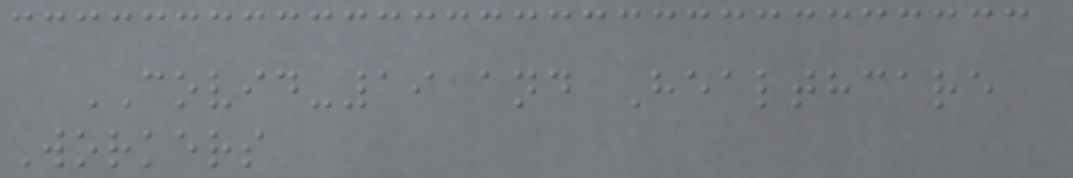COVID-19 and Healthcare
Workers
